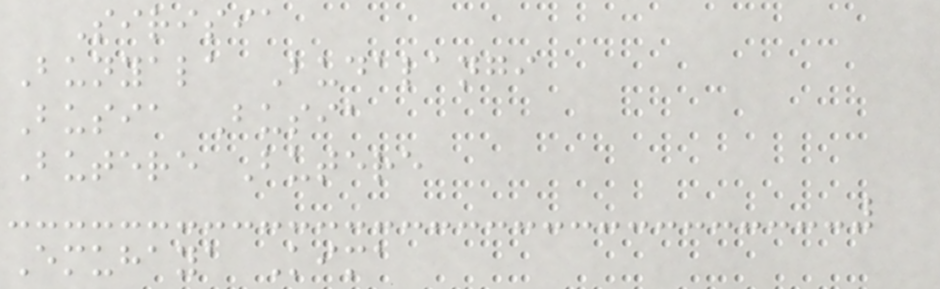Sirisia
Bunyala Budalangi
Busia Busia
Butere Butere
Emuhaya Kima
